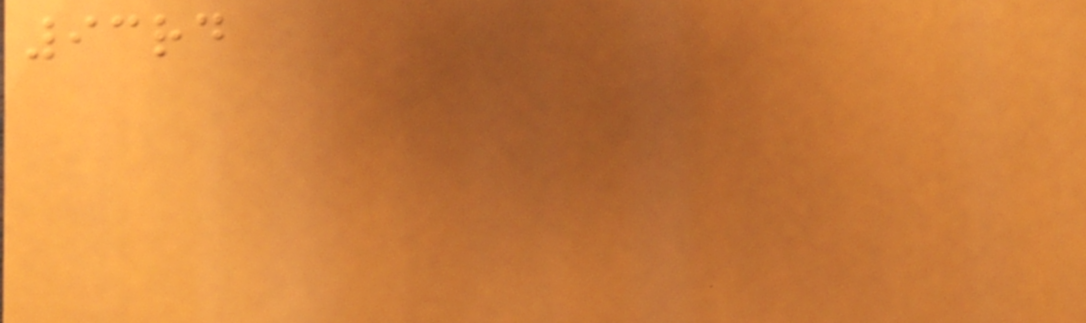93rd
